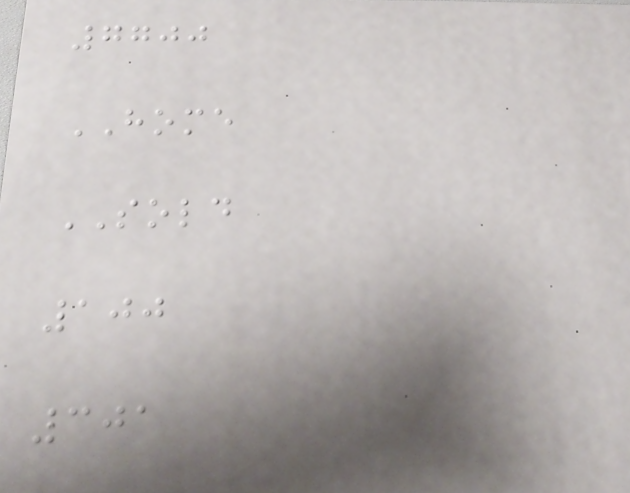7700
HOME
SOLD
100
301
